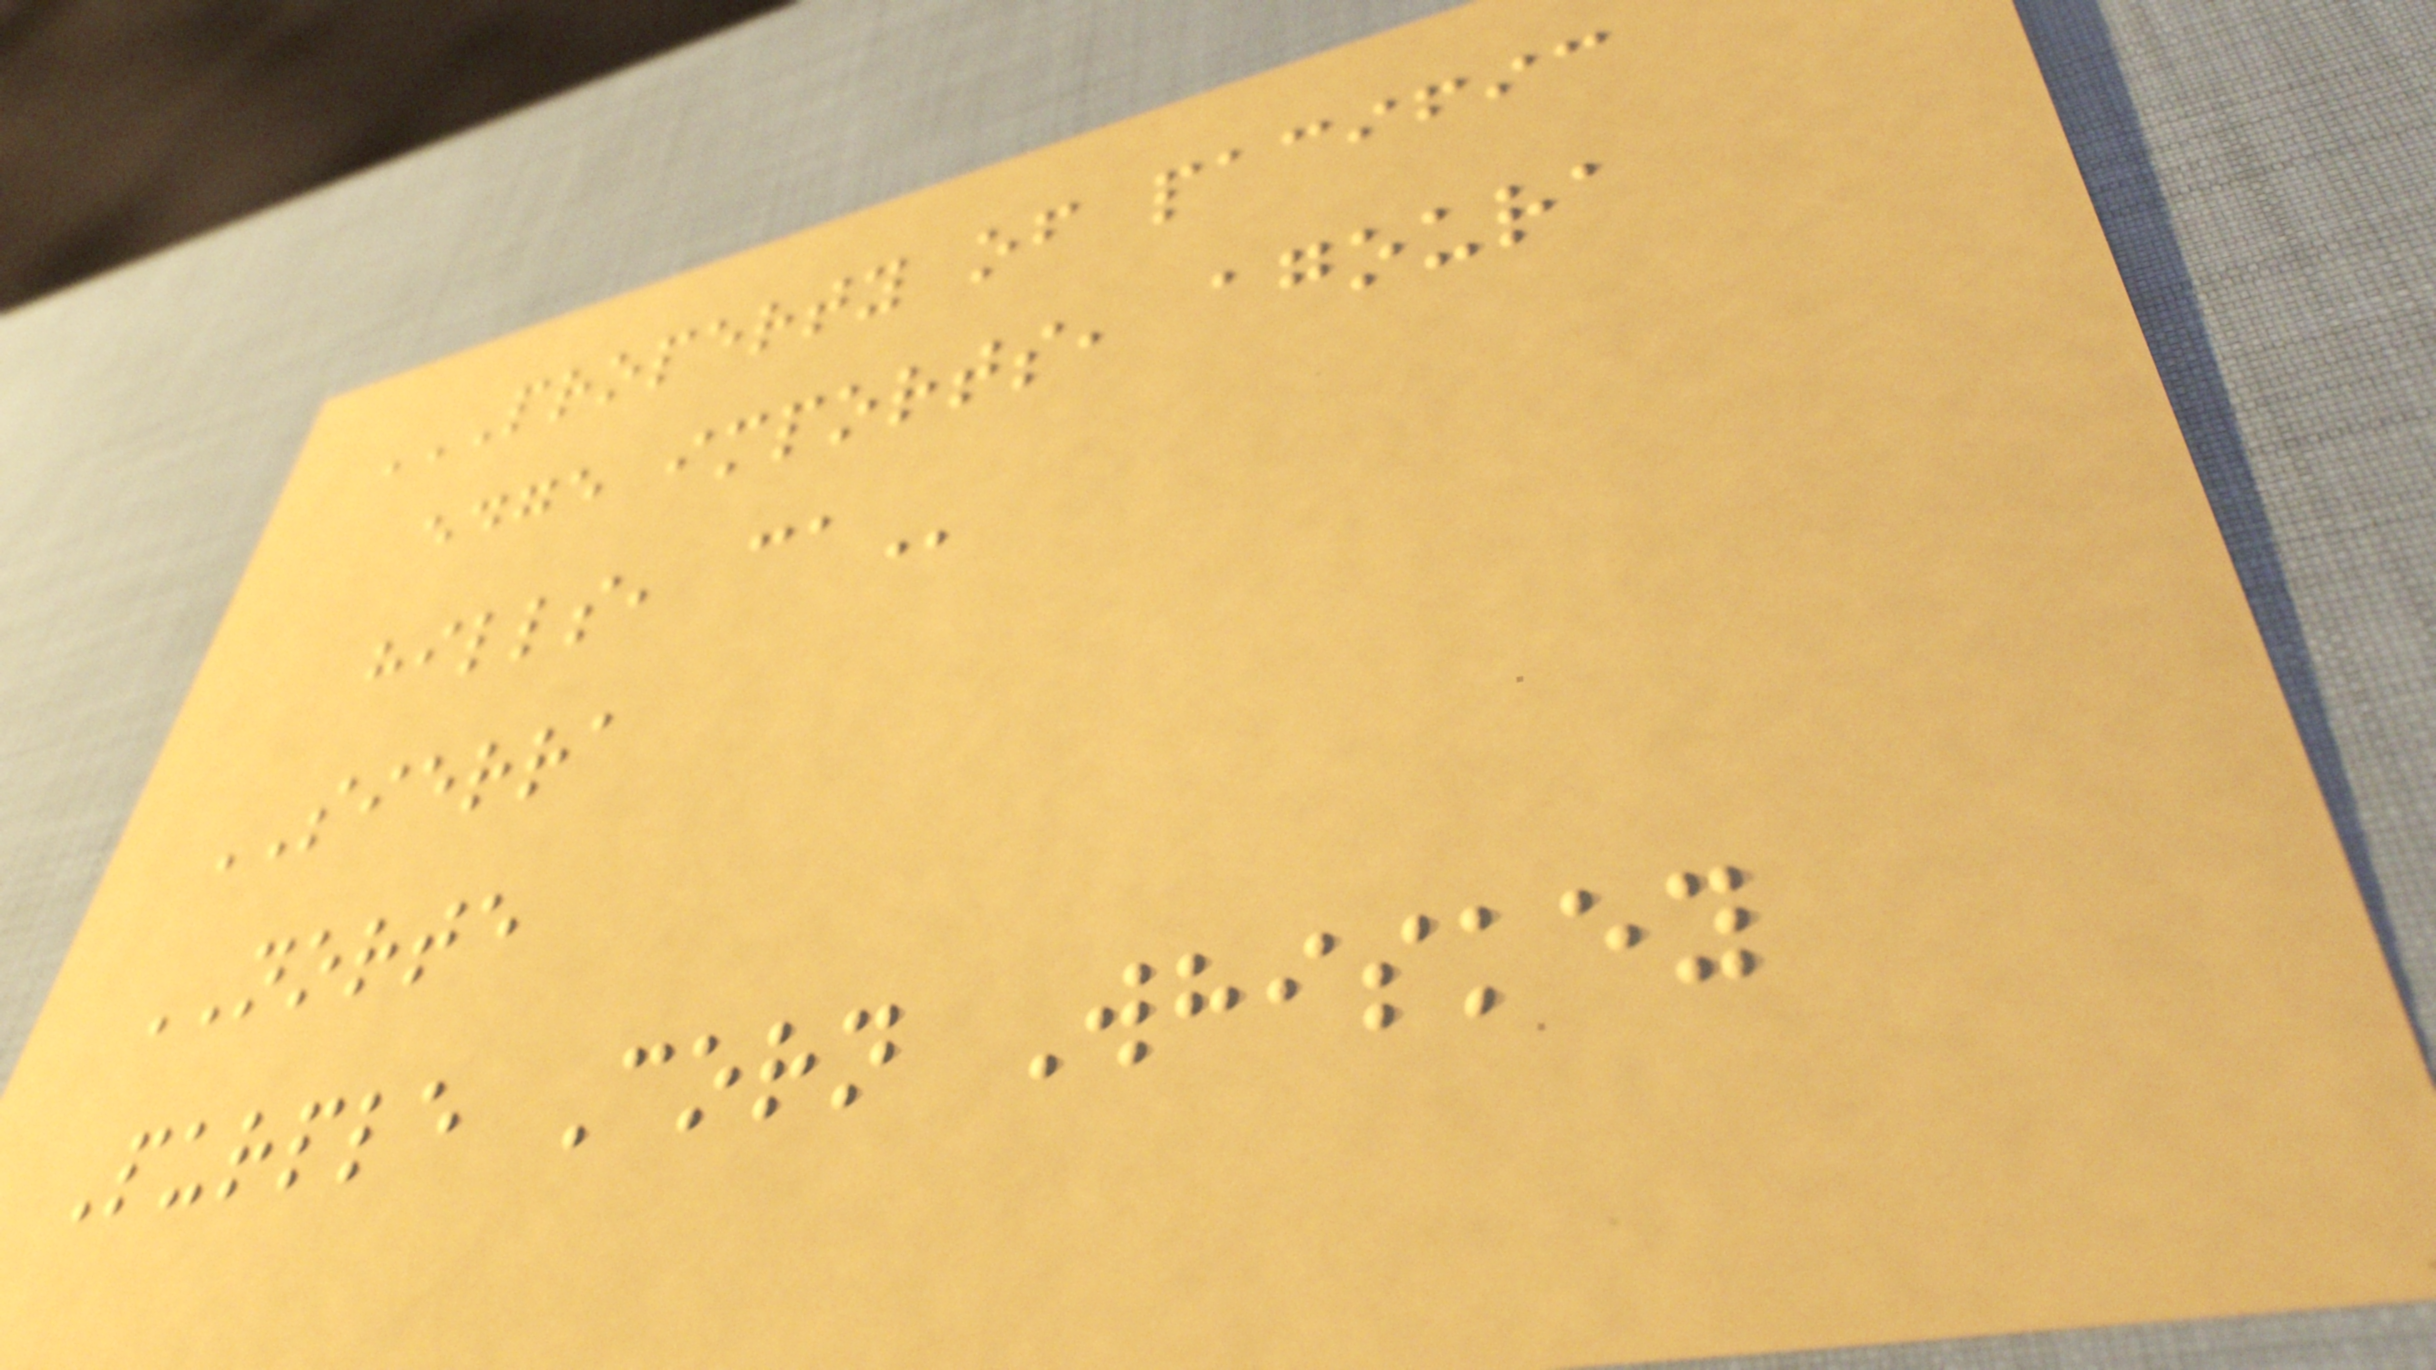PROPERTY OF PACIFIC
EDGE IMPORTS, AGOURA
HILLS, CA
SIERRA
NORTE
Purple Corn Whiskey
